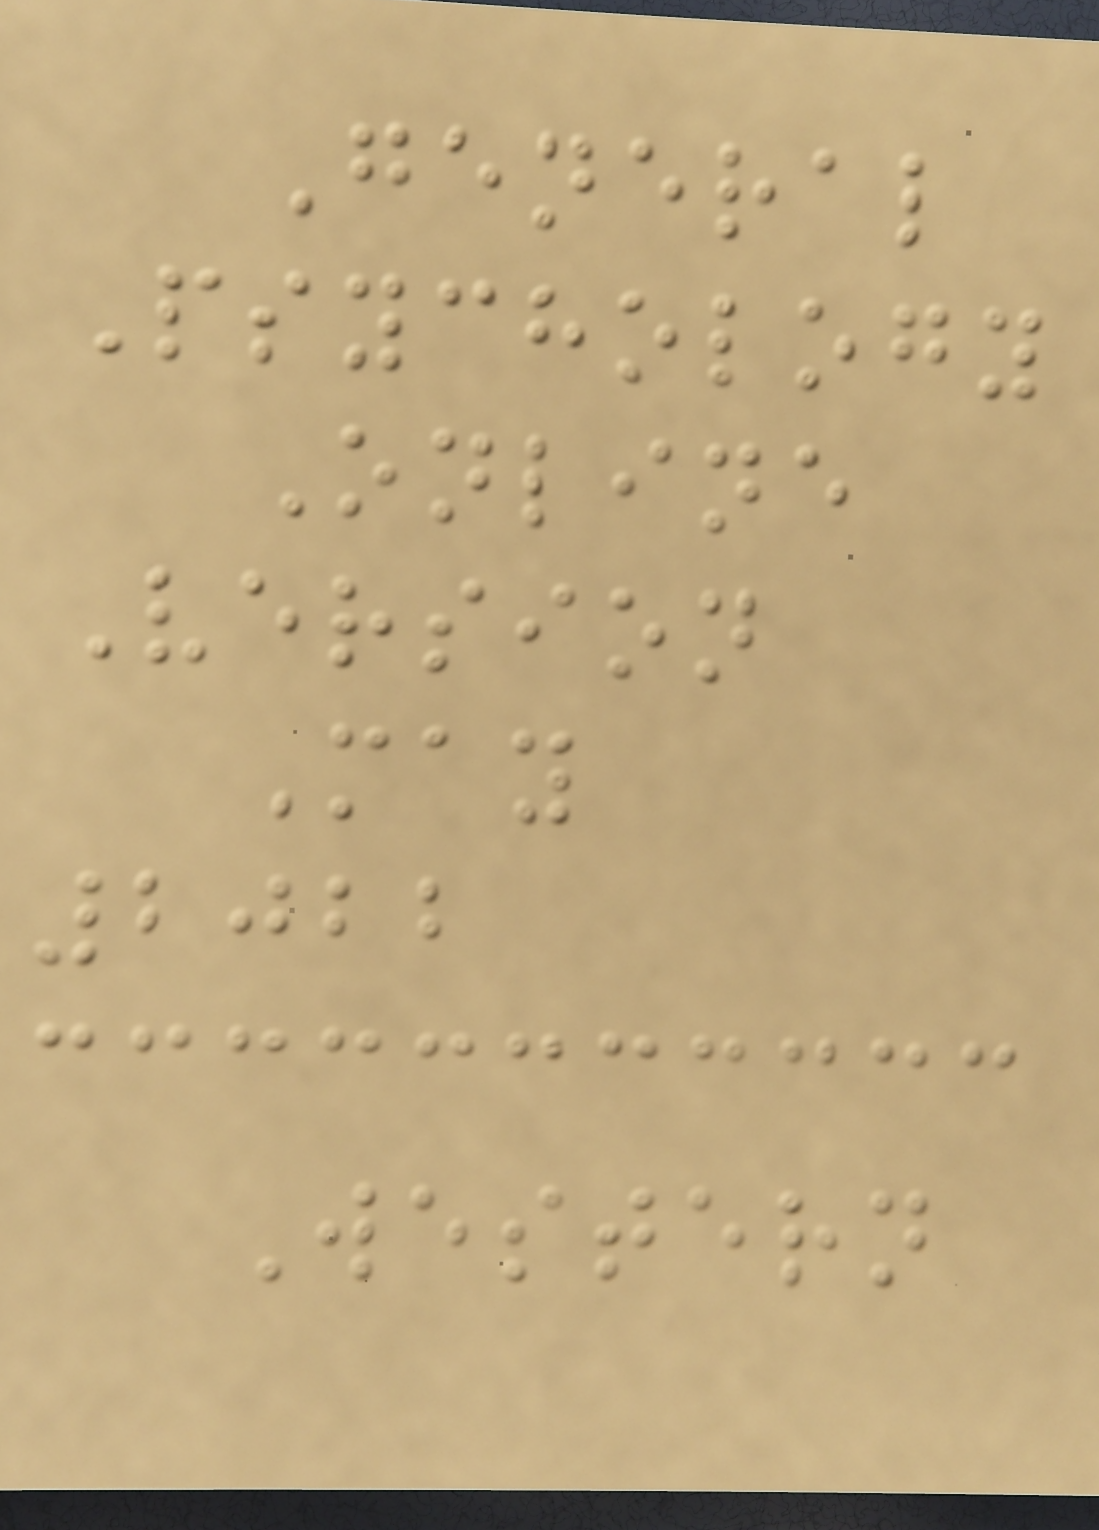General
Psychology
Online
Version
May
2022
Western
